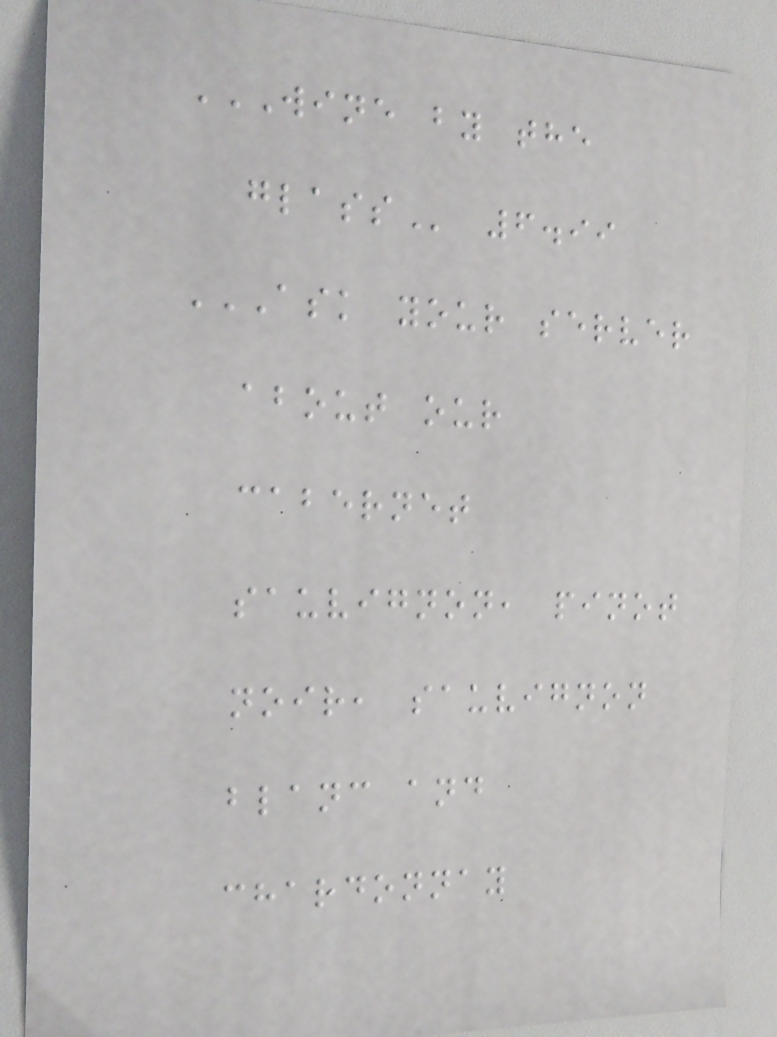WINE BY THE
GLASS 6.99
ASK YOUR SERVER
ABOUT OUR
CABERNET
SAUVIGNON, PINOT
NOIR, SAUVIGNON
BLANC AND
CHARDONNAY
